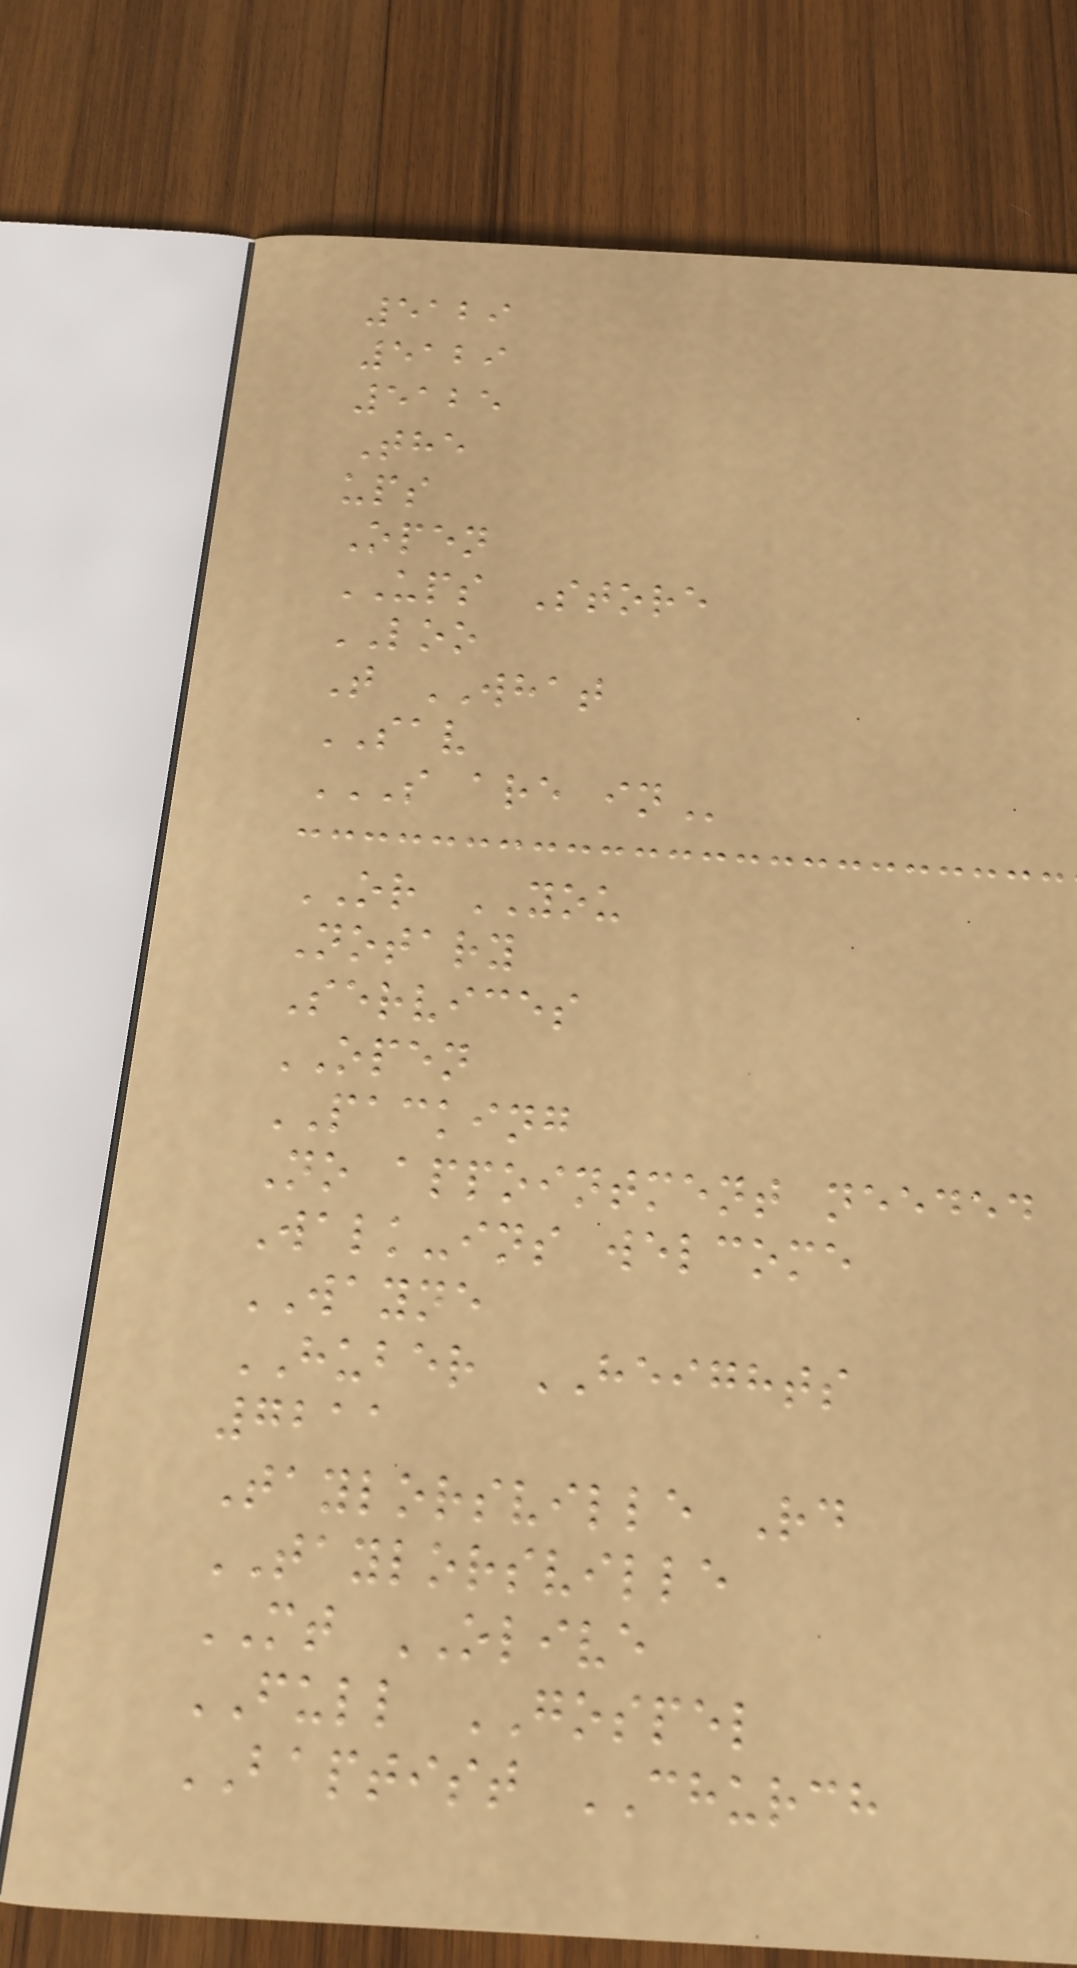5129
5129
5125
The
ups
Open
UPS Store
LOO
T WHAT
SAV
S ARE IN
OR YOU
Notary
Services
OPEN
PACKING
No appointment needed
Walk-ins welcome
WAYNE
HUBER HEIGHTS
7211
Taylorsville Rd
TAYLORSVILLE
MT OLIVE
FULL GOSPEL
BAPTIST CHURCH
